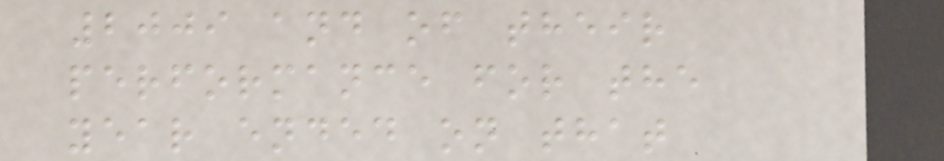2009 and of their
performance for the
year ended on that
